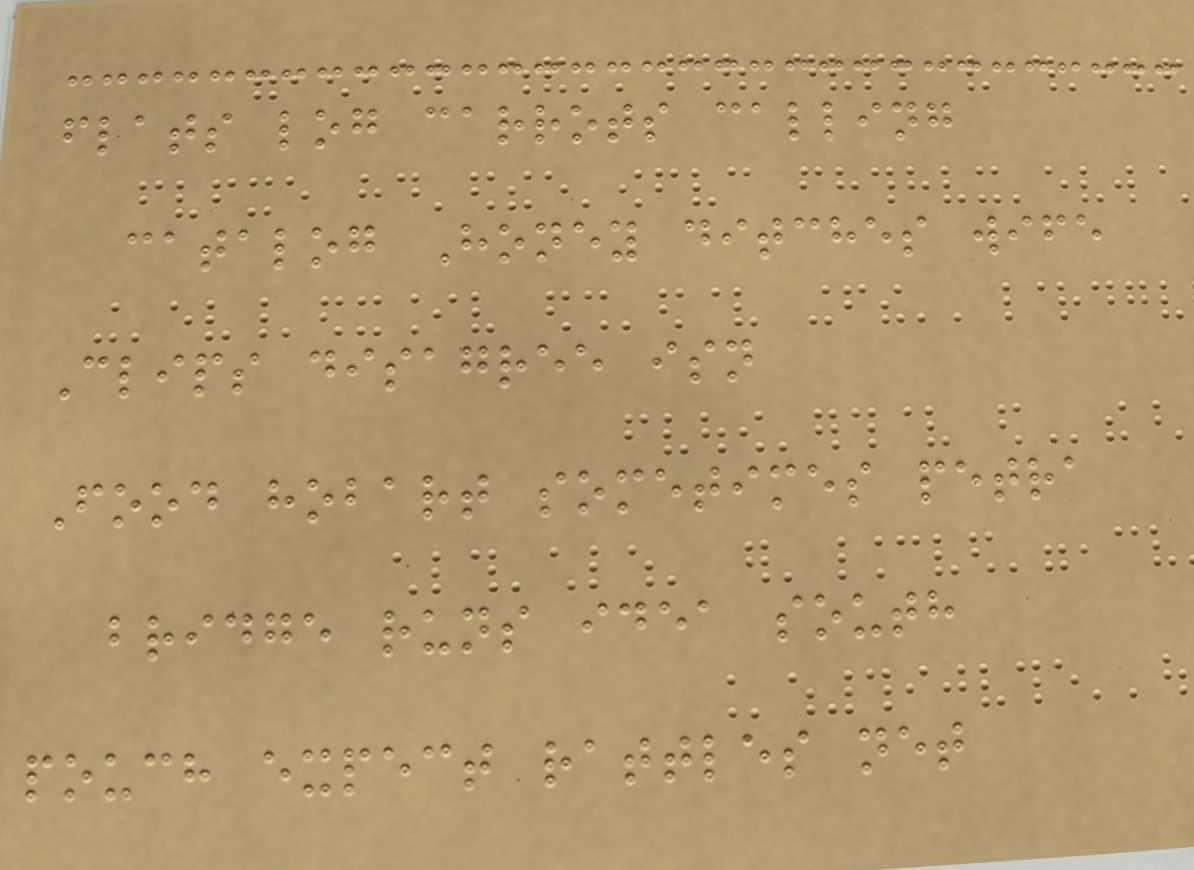flats log carrots calling
catalog Honey ditches wife
Clips disagree isn
Food hobart sometimes petra
bridge runs idea south
pouch expect rattles net
